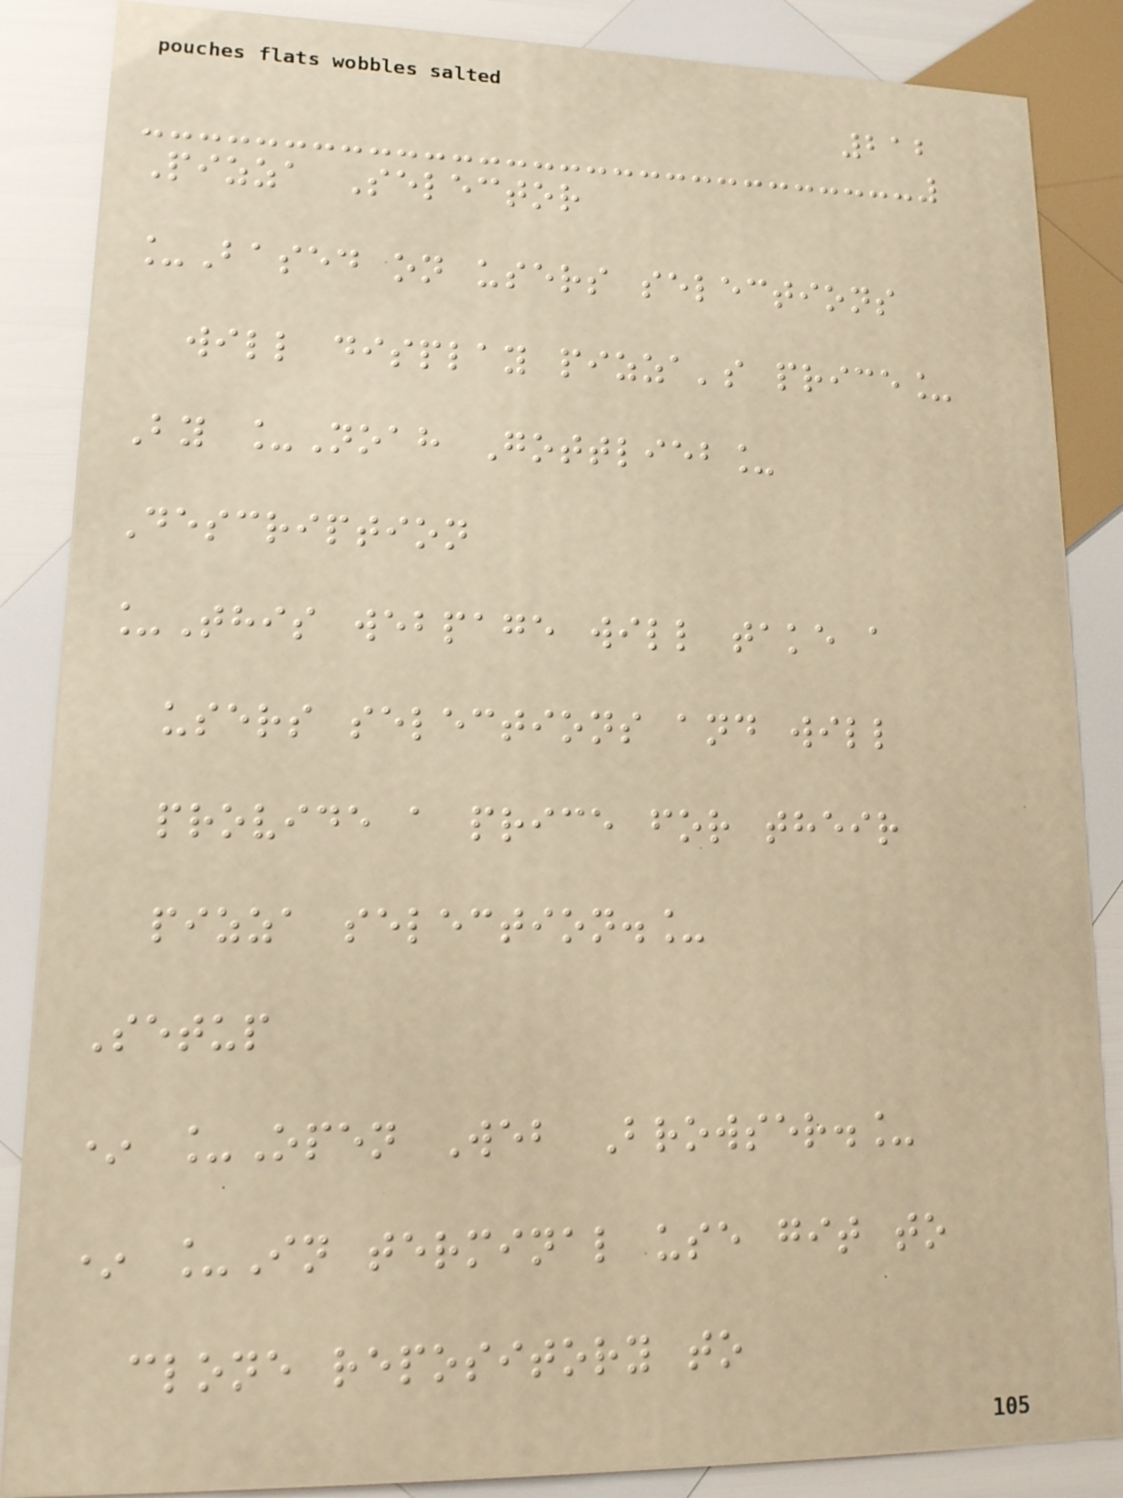212
Pizza Selector
_Based on users selections
will display pizza's price_
By _Noah Gottlieb_
Description
_This webpage will take a
users selections and will
provide a price for their
pizza selection._
Setup
* _Open Web Browser._
* _In terminal use git to
clone repository to
